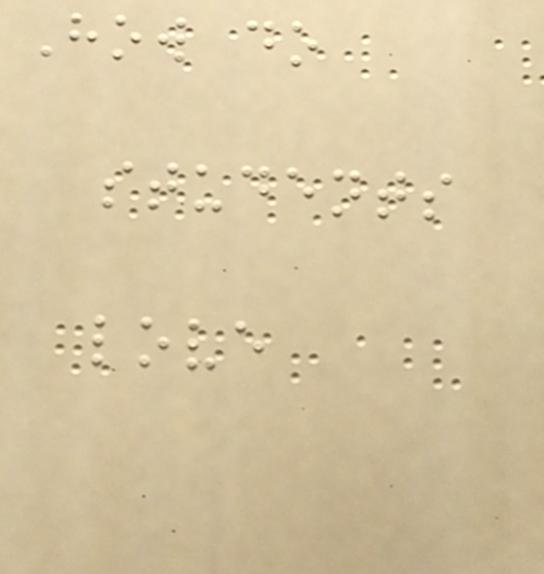How do
students
love
